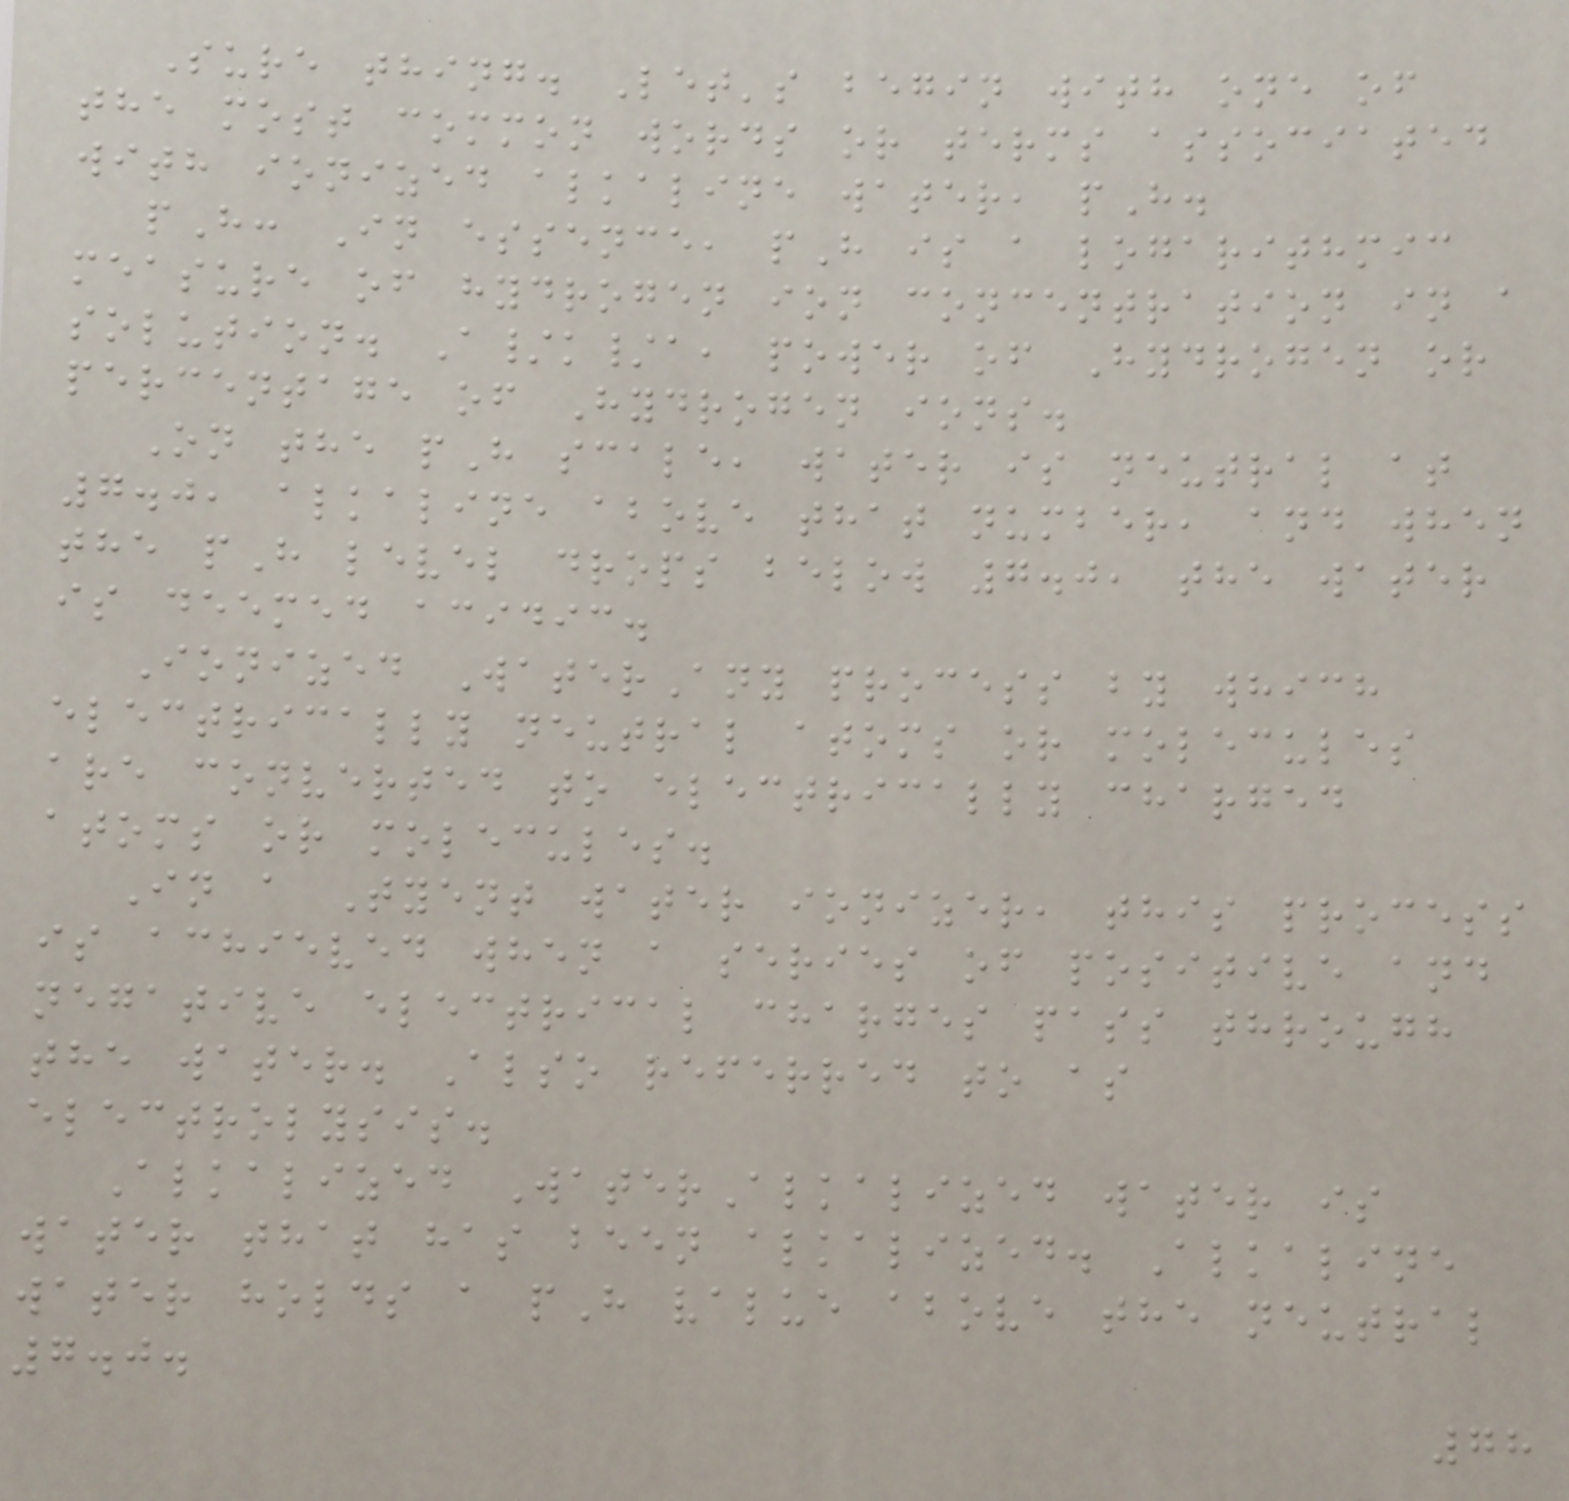Sure thing. Let's begin with one of
the most common words or terms associated
with ionized alkaline water, pH.
pH: In essence, pH is a logarithmic
measure of hydrogen ion concentration in a
solution. A/k/a, power of Hydrogen or
percentage of Hydrogen ions.
On the pH scale, water is neutral at
7.0, alkaline above that number, and when
the pH level drops below 7.0, the water
is deemed acidic.
Ionized WaterAny process by which
electrically neutral atoms or molecules
are converted to electrically charged
atoms or molecules.
In a Tyent water ionizer, this process
is achieved when a series of positive and
negative electrical charges pass through
the water. Also referred to as
electrolysis.
Alkalized WaterAlkalized water is
water that has been alkalized. Alkaline
water holds a pH value above the neutral
7.0.
78
